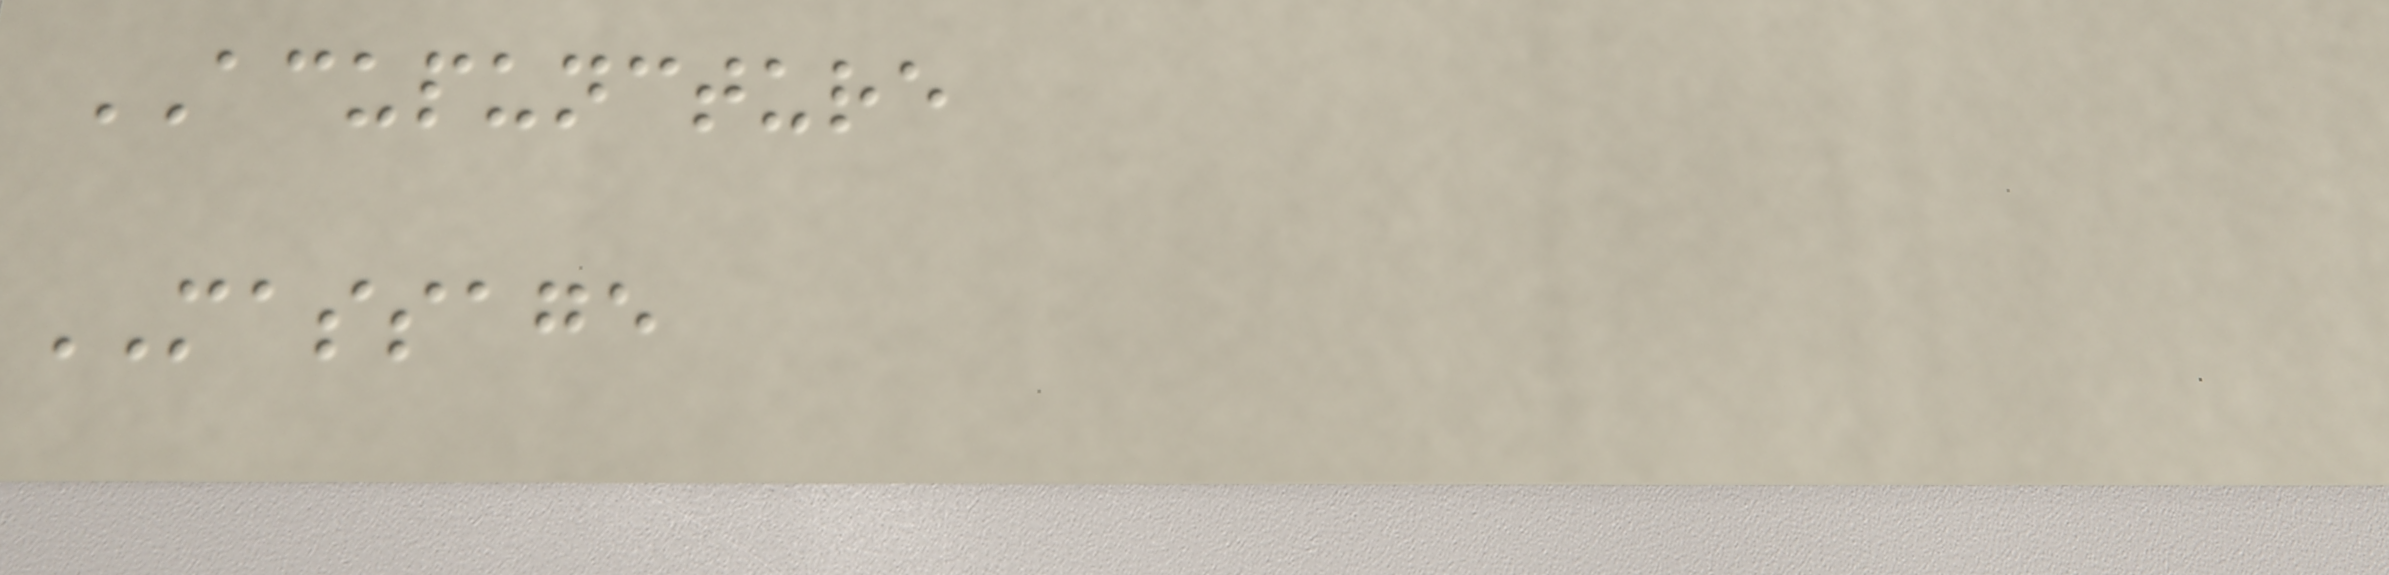ACUPUNCTURE
MASSAGE
